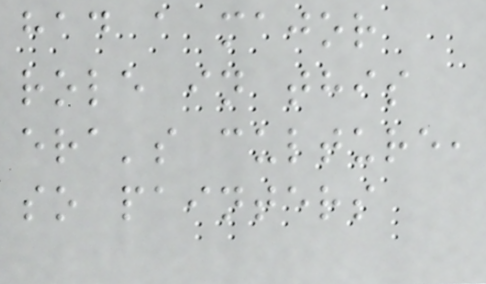had a major
role in this
era's culture,
so painters
